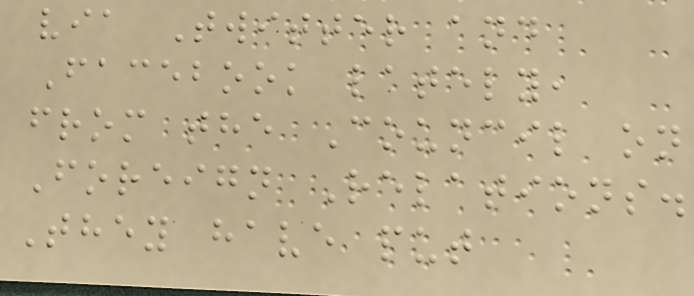via Twitter and
Facebook lately,
from the Council on
Foreign Relations.
They have put
